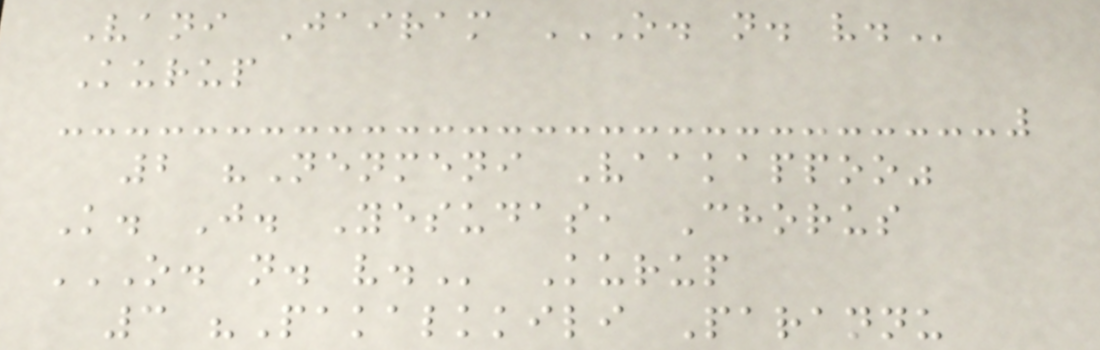Vani Jairam O. N. V.
Kurup
2 "Nenmeni Vaakappoo"
K. J. Yesudas, Chorus
O. N. V. Kurup
3 "Pakalkkili Parannu
